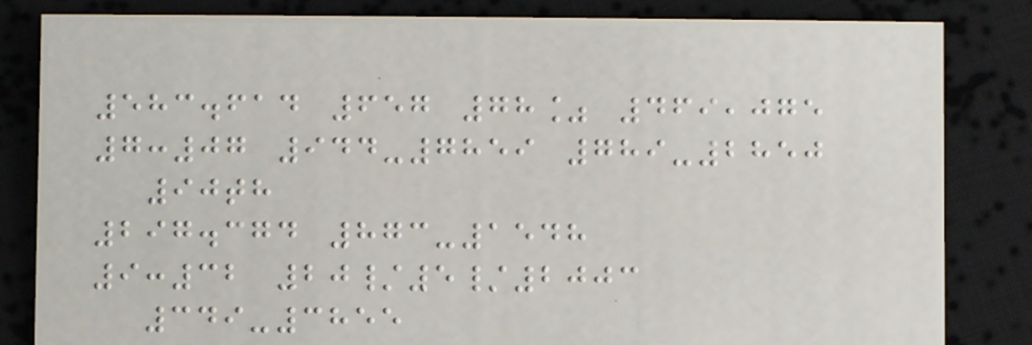583.614 657 78% 469,075
7:07 944-7859 789-2850
90th
297.374 873-1548
9:32 20/5/2003
349-3855
